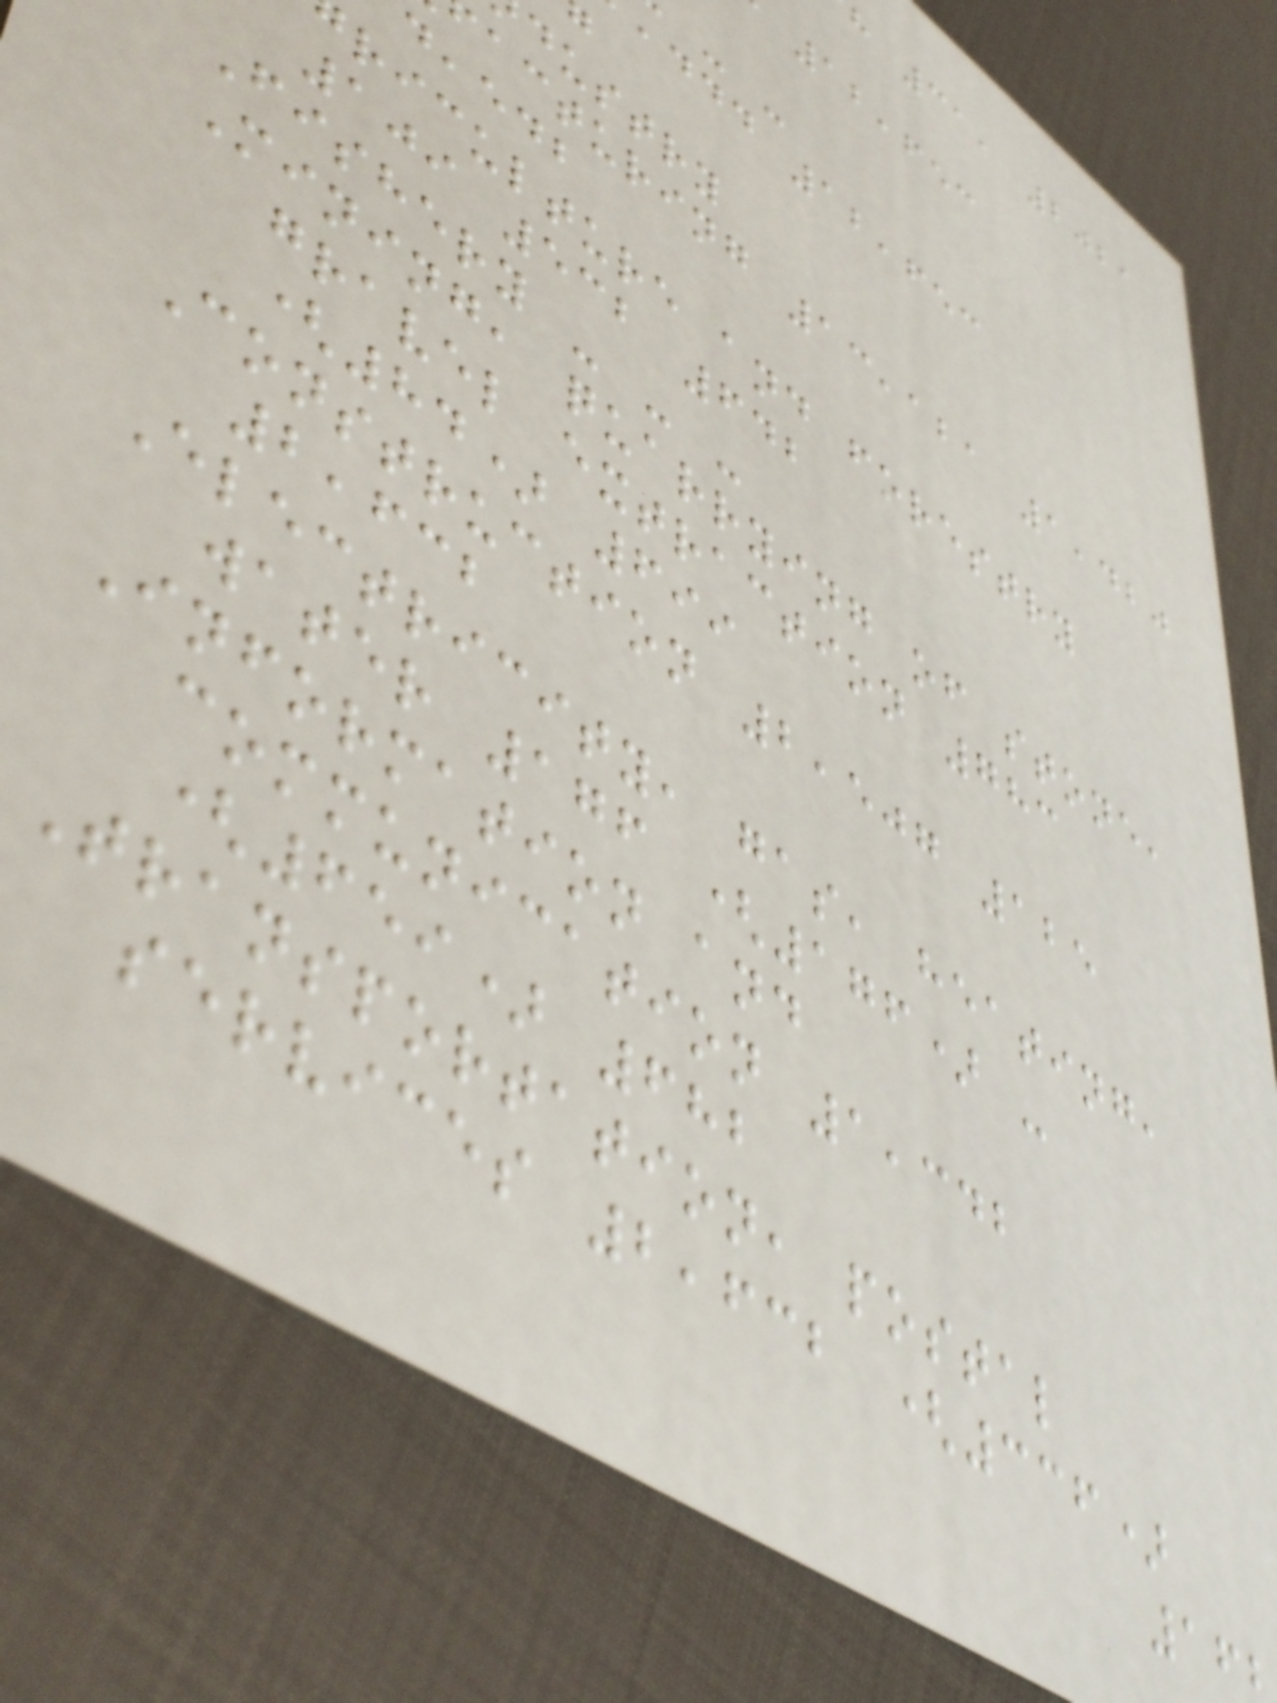h 31, 2021
12,653
,ddd 12,653
dustry
acturing 13,121 1,420
,edb
riculture and forestry
109 532 642
Fishery - - -
Mining, quarrying of stone,
gravel extraction 783
(84) 699
Construction 2,507 125
2,632
Electricity, gas, heating,
water 176 (176) -
Information and
communication 1,342
(659) 682
Transportation, postal
services 2,632 (336)
